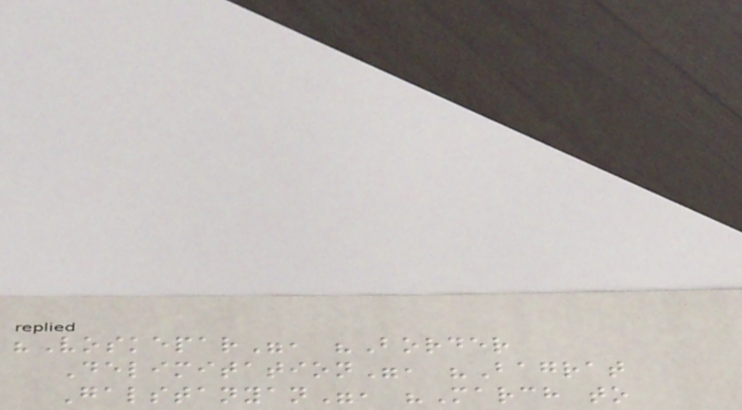"Voskepar", "Border
Delimitation", "Bagrat
Galstanyan", "March to
